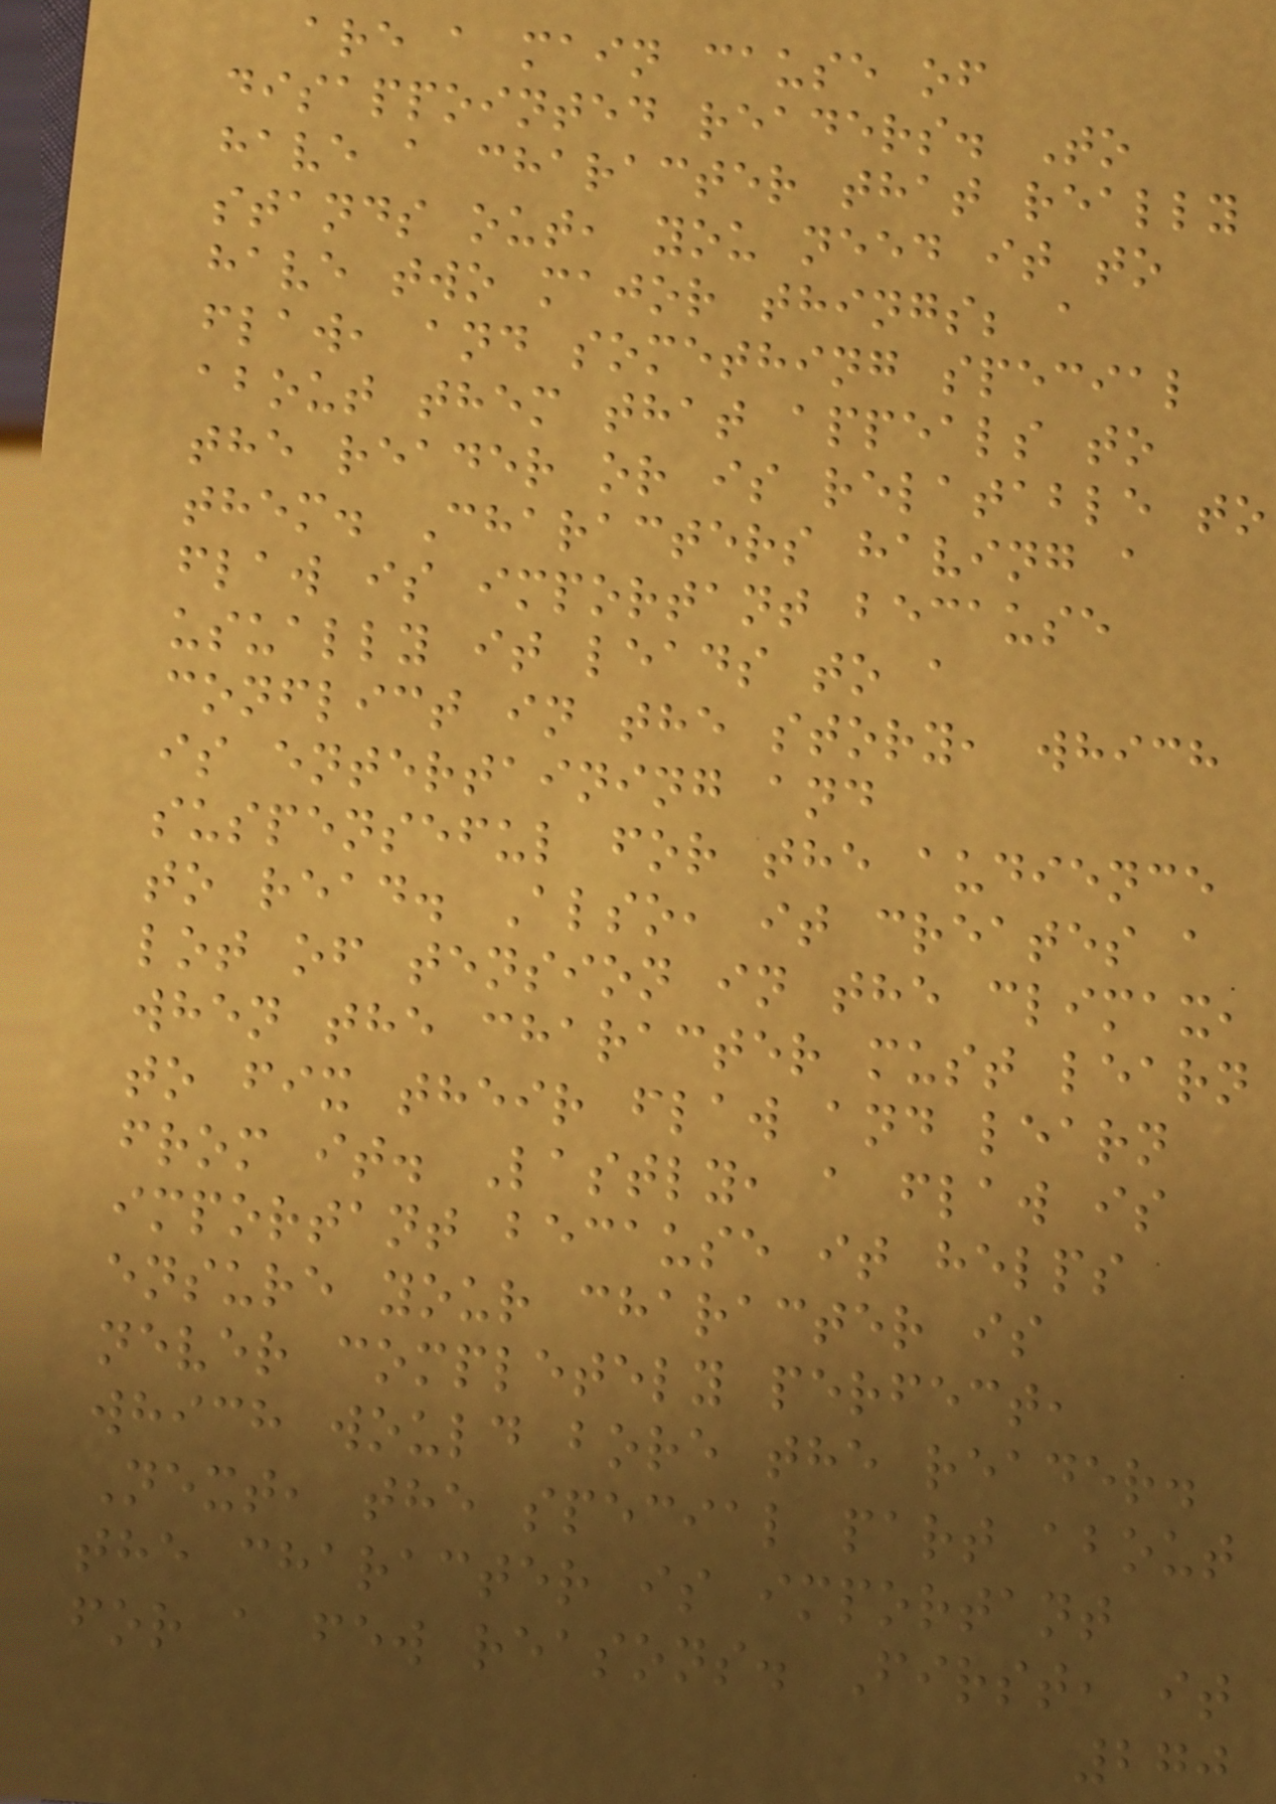are a main cause of
disappointed readers. To
have a character that really
stands out, you need it to
have two major things; a
flaw, and something special
about them that appeals to
the reader or is relatable to
them. Characters having a
flaw is important because
usually it leads to a
conflict in the story, which
is entertaining and
suspenseful for the audience
to read. Also, it creates a
lot of tension in the climax,
when the character must learn
to fix their flaw and learn
from it. Lastly, a flaw is
important because it helps
ensure your character is
never completely perfect,
which would bore the reader.
Next, the special part about
the character is important
for a few reasons. First, it
270
